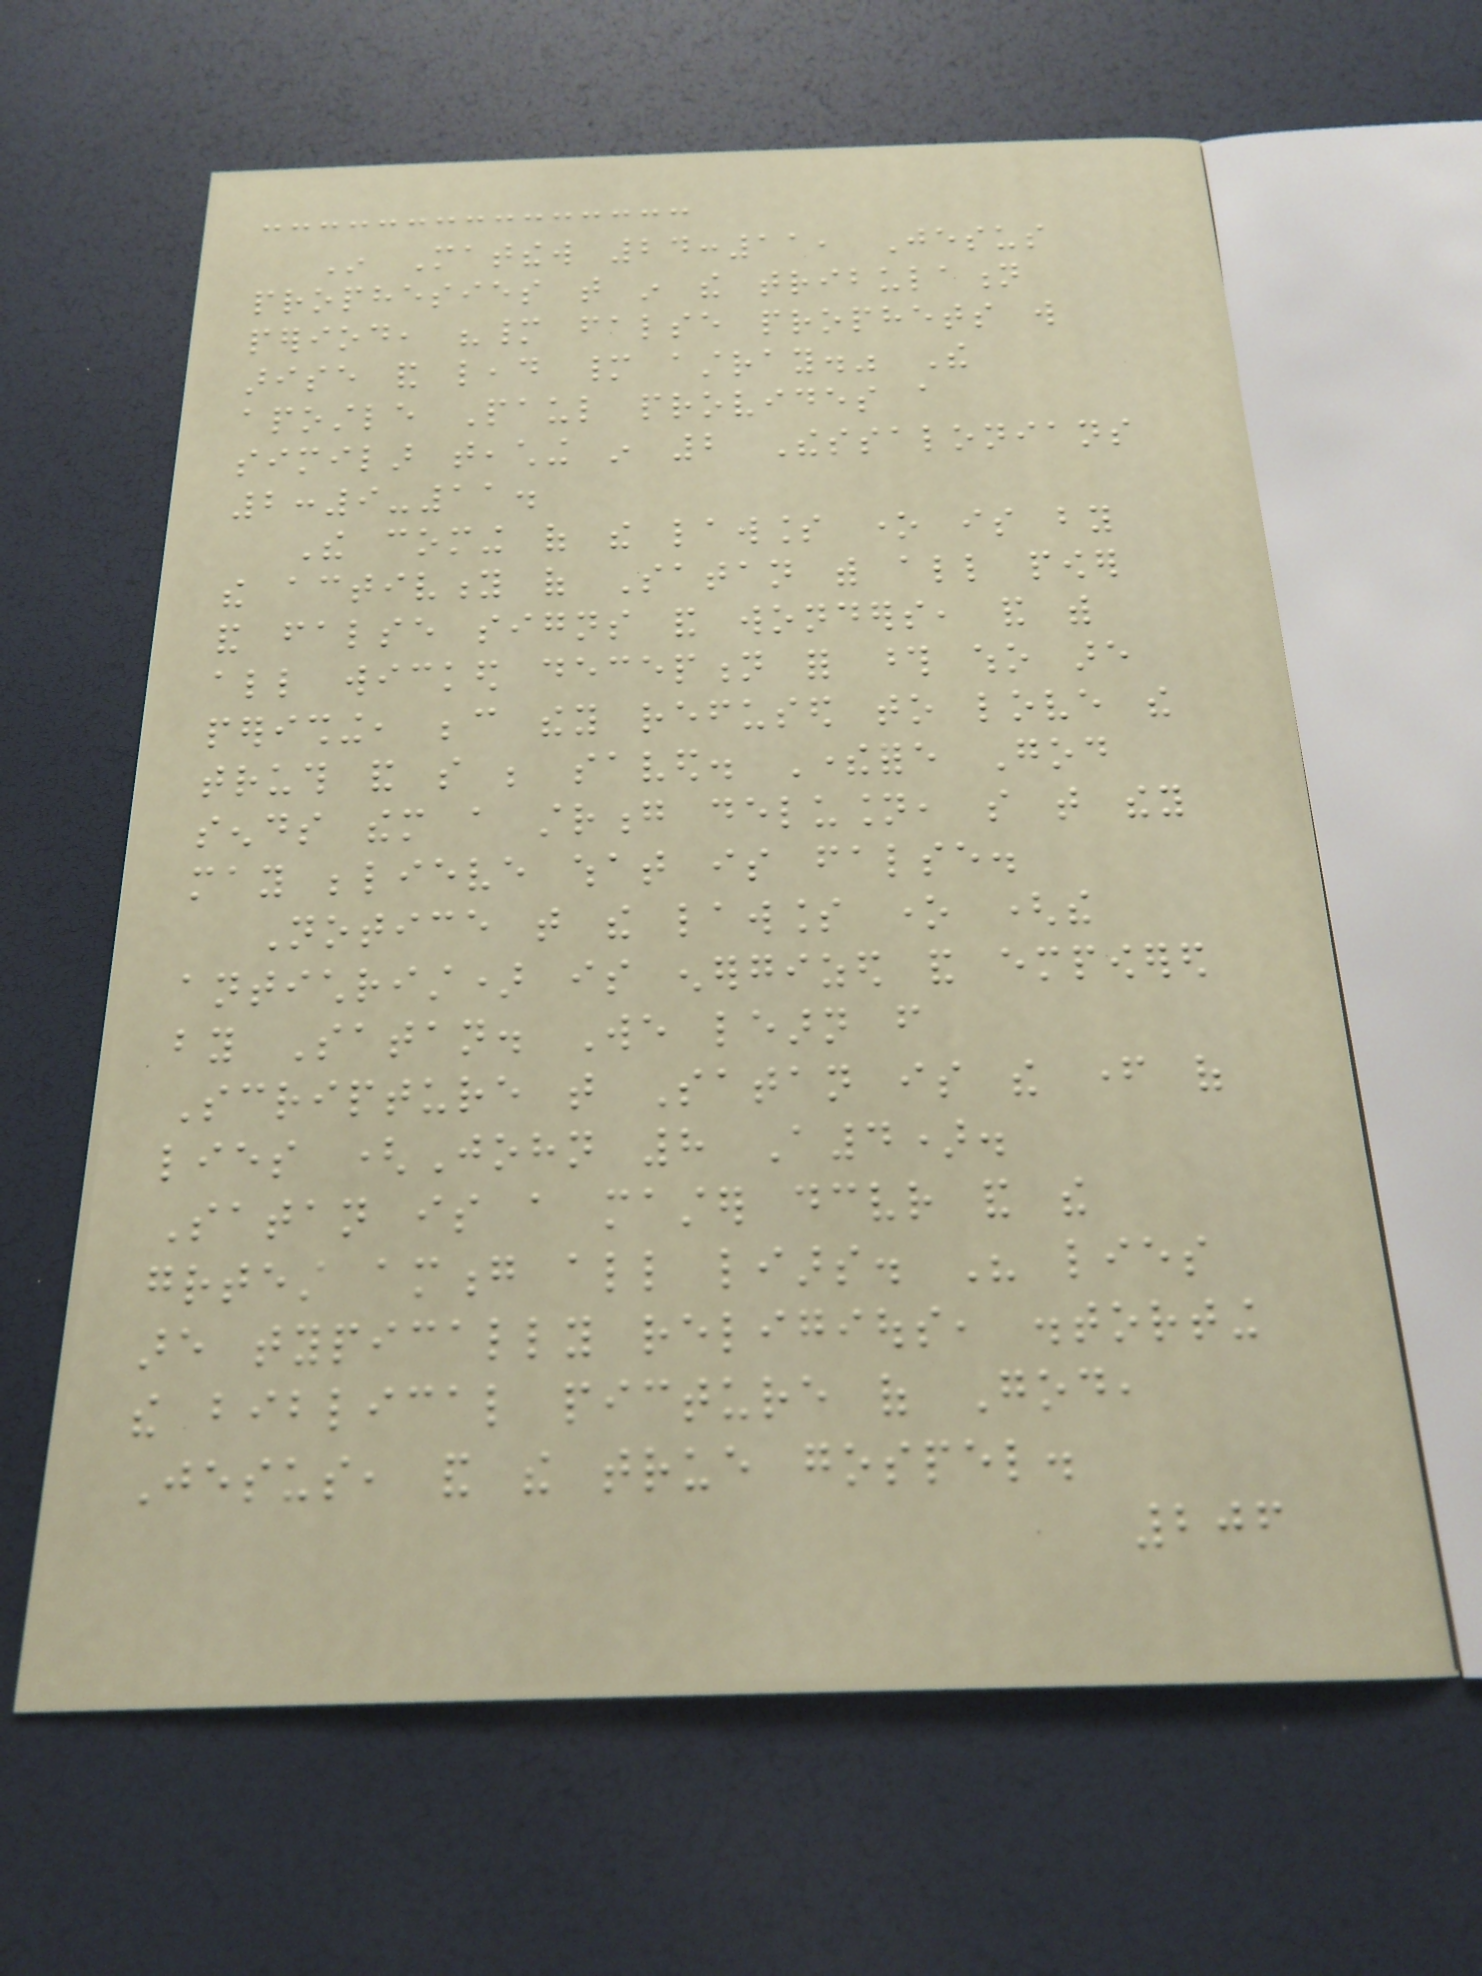In Matthew 24:11, Jesus
prophesies that in the tribulation
period, "many false prophets will
arise and lead many astray." The
apostle Paul provides a
similar teaching in 2 Thessalonians
2:9-11.
The coming of the lawless one is by
the activity of Satan with all power
and false signs and wonders, and with
all wicked deception for those who are
perishing, because they refused to love the
truth and so be saved. Therefore God
sends them a strong delusion, so that they
may believe what is false.
Notice that the lawless one (the
antichrist) is energized and empowered
by Satan. We learn from
Scripture that Satan is the father of
lies (John 8 A4).
Satan is a master deceiver and the
greatest among all liars. His lies
are typically religious, distorting
the biblical picture of God,
Jesus, and the true gospel.
206
